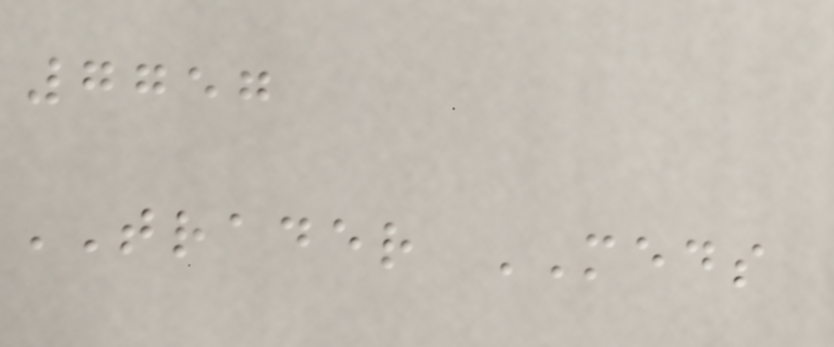7757
TRADER MEDS
